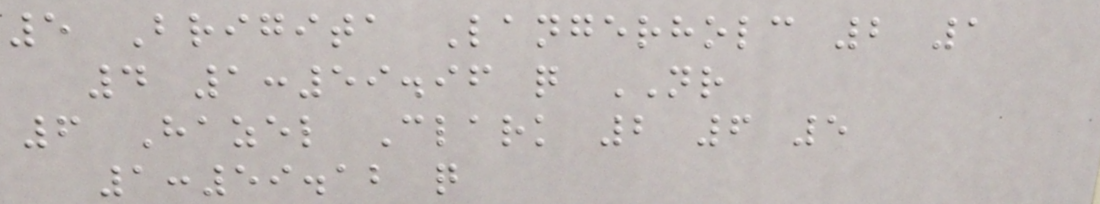5 Brigita Langerholc 2 1
4 1:59.96 q NR
6 Hazel Clark 2 6 5
1:59.12 q
